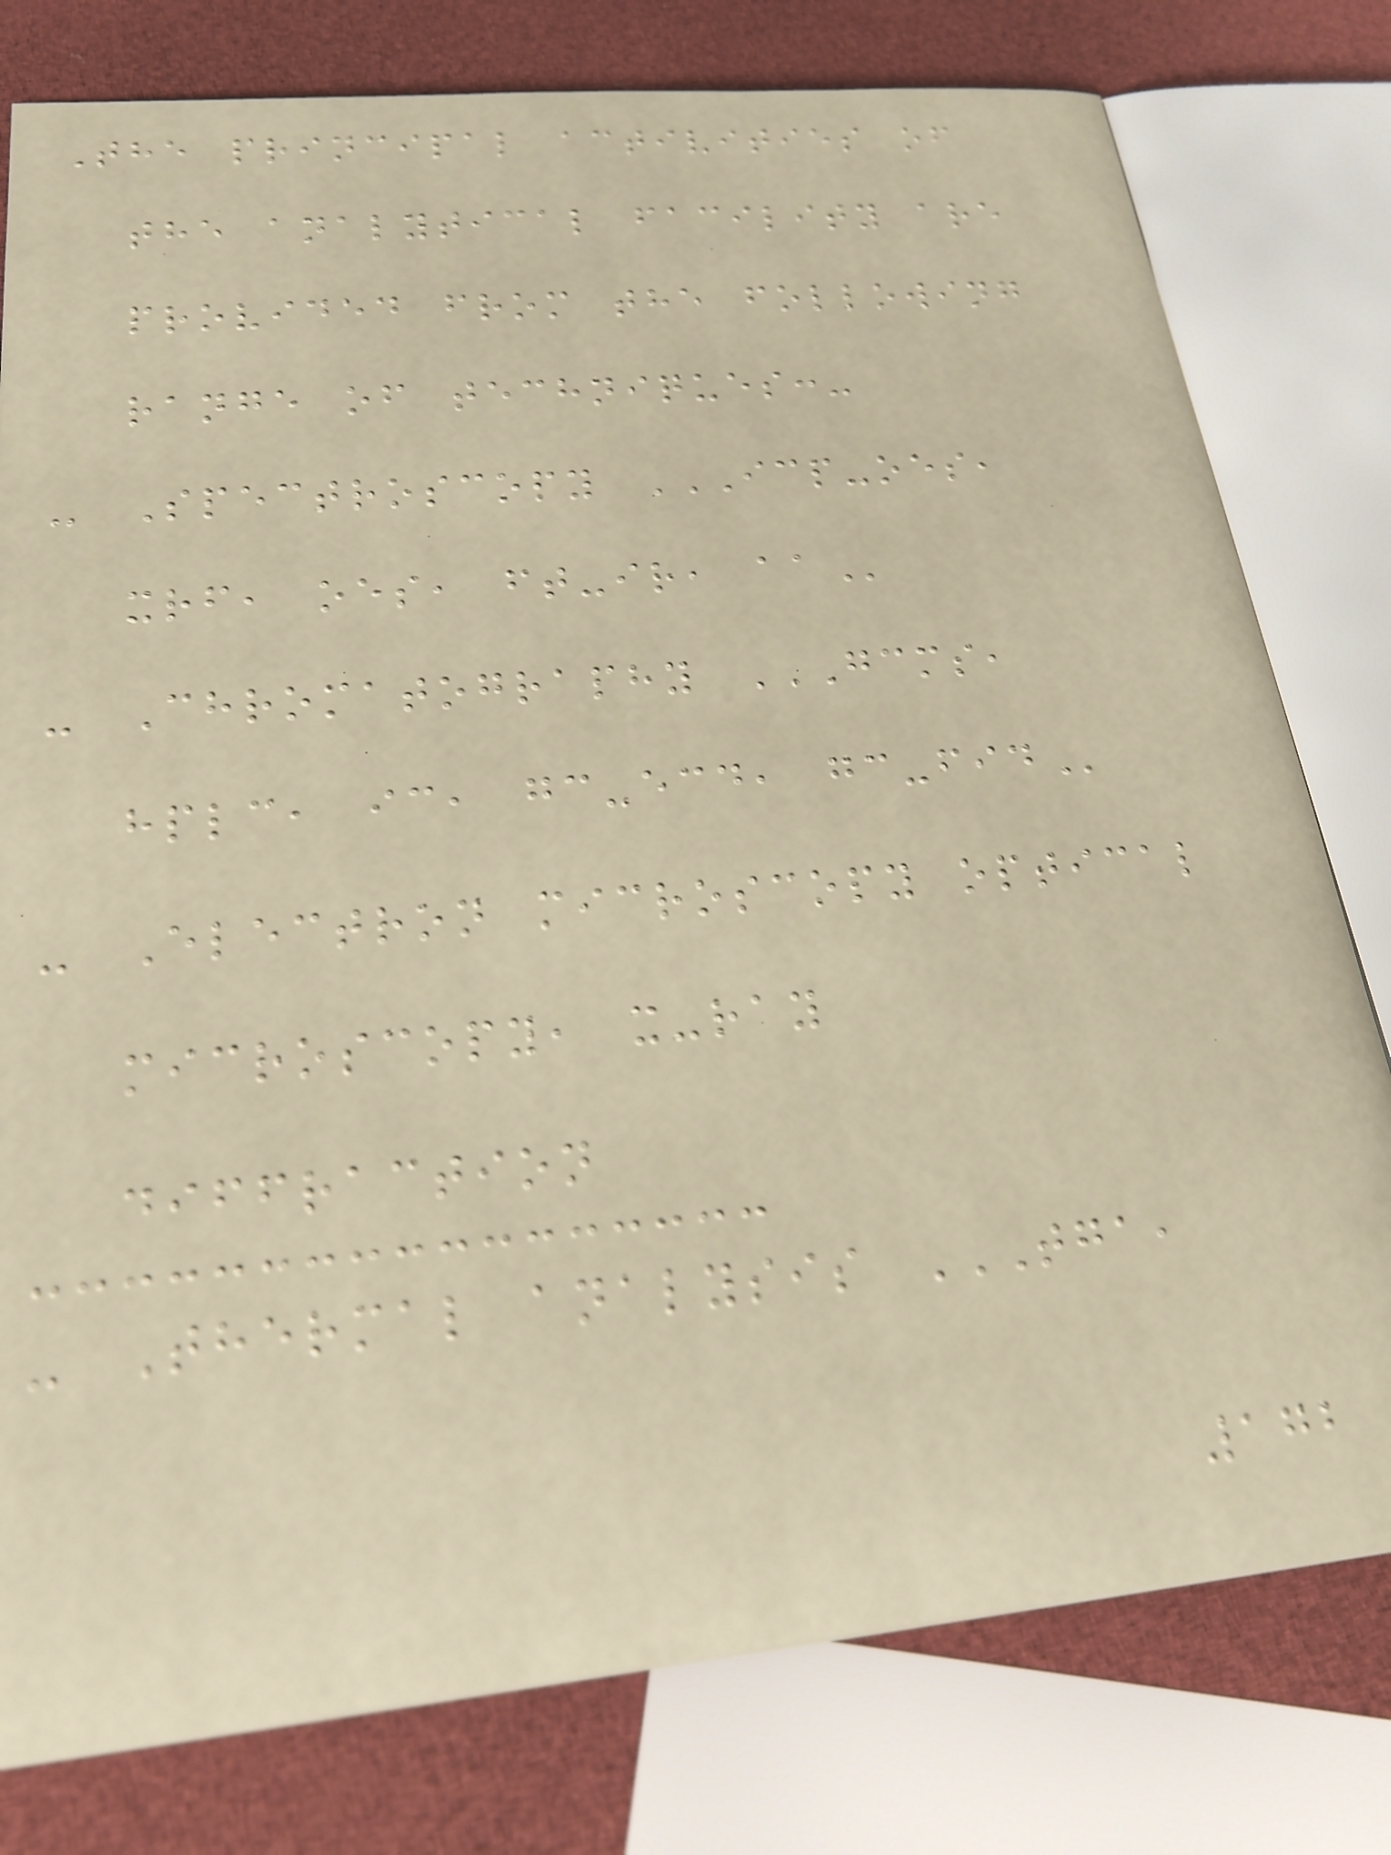The principal activities of
the analytical facility are
provided from the following
range of techniques:-
- Spectroscopy ICP-OES,
XRF, OES, FT-IR, AA
- Chromatography GCMS,
HPLC, IC, GC-ECD, GC-FID
- Electron microscopy optical
microscopy, x-ray
diffraction
- Thermal analysis TGA,
172
